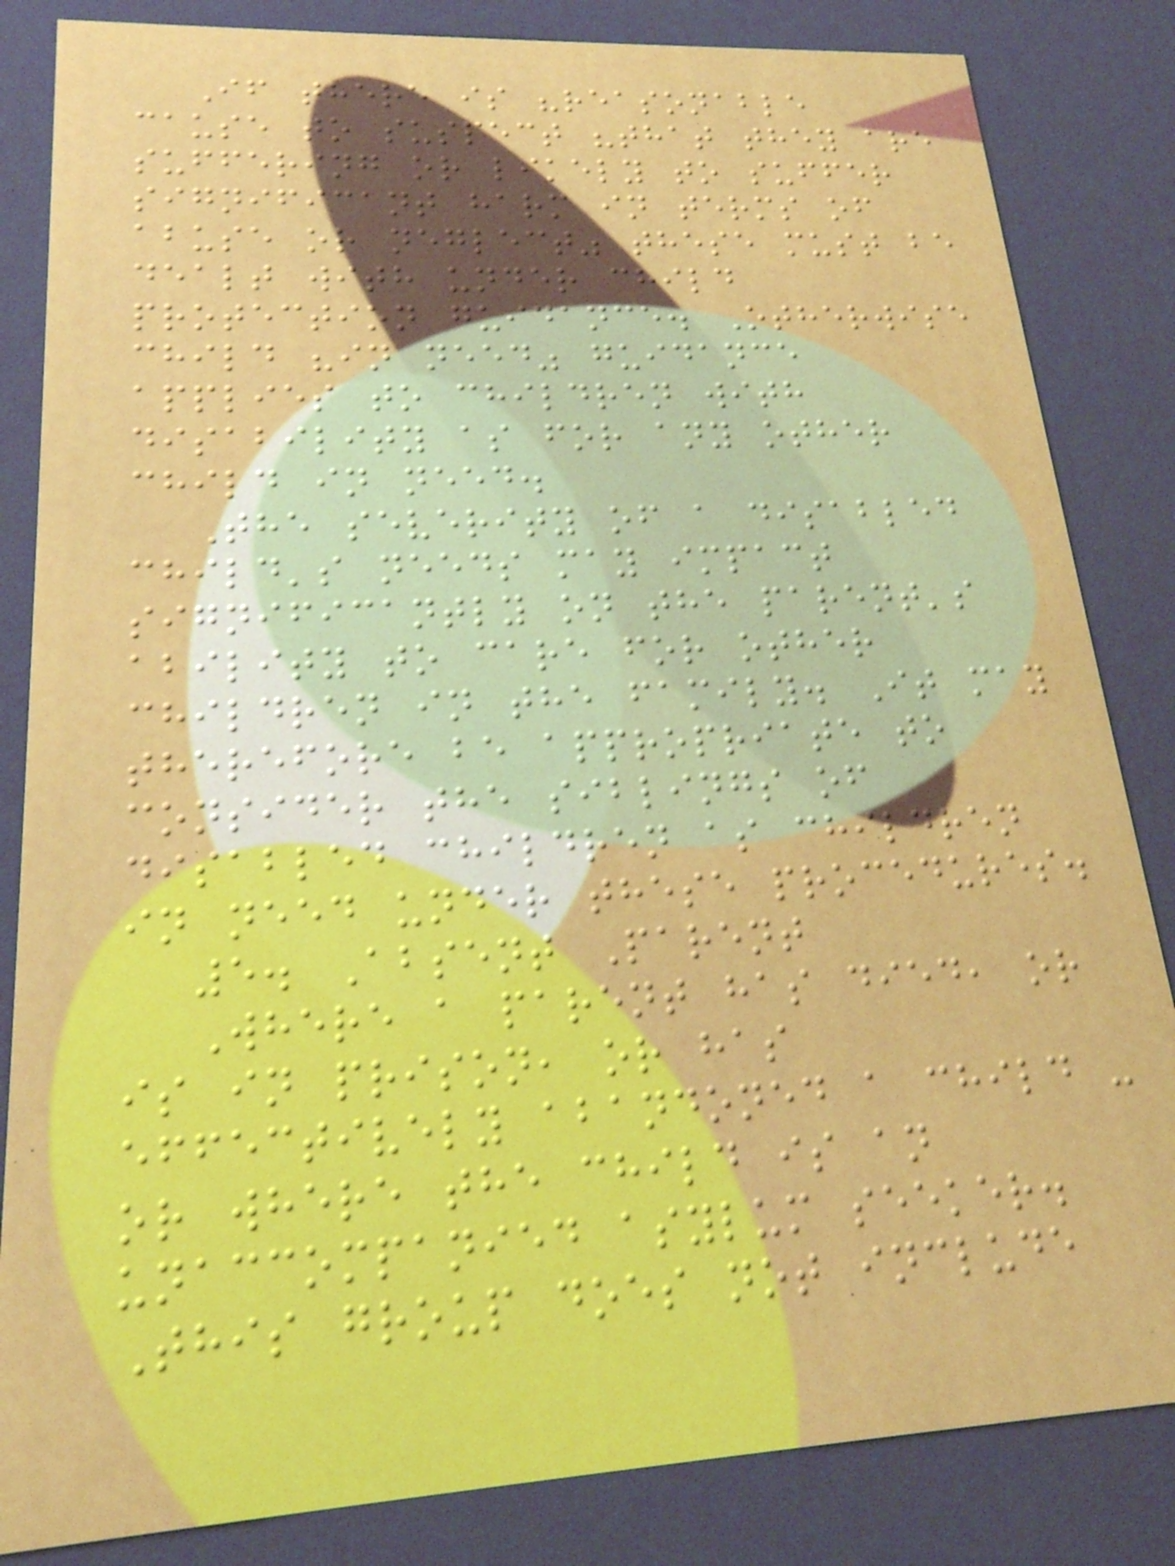If there is "reasonable
cause to suspect "that they are
suffering or likely to suffer
significant harm in terms of
abuse or neglect" these must be
dealt with under child
protection guidance. Otherwise
child "in need" guidance
applies to children with
disability as for any other
child in need.
The severity of a disabled
child's needs may impact
significantly on the parent's
ability to care for other
children in the family. It may
therefore be appropriate to
consider the siblings of
disabled children as children
in need under these procedures.
5. Absent Parent
Where a parent has died, or
is in prison, or has
effectively abandoned a child -
or where the child is an
unaccompanied asylum seeker.
This group does not include
